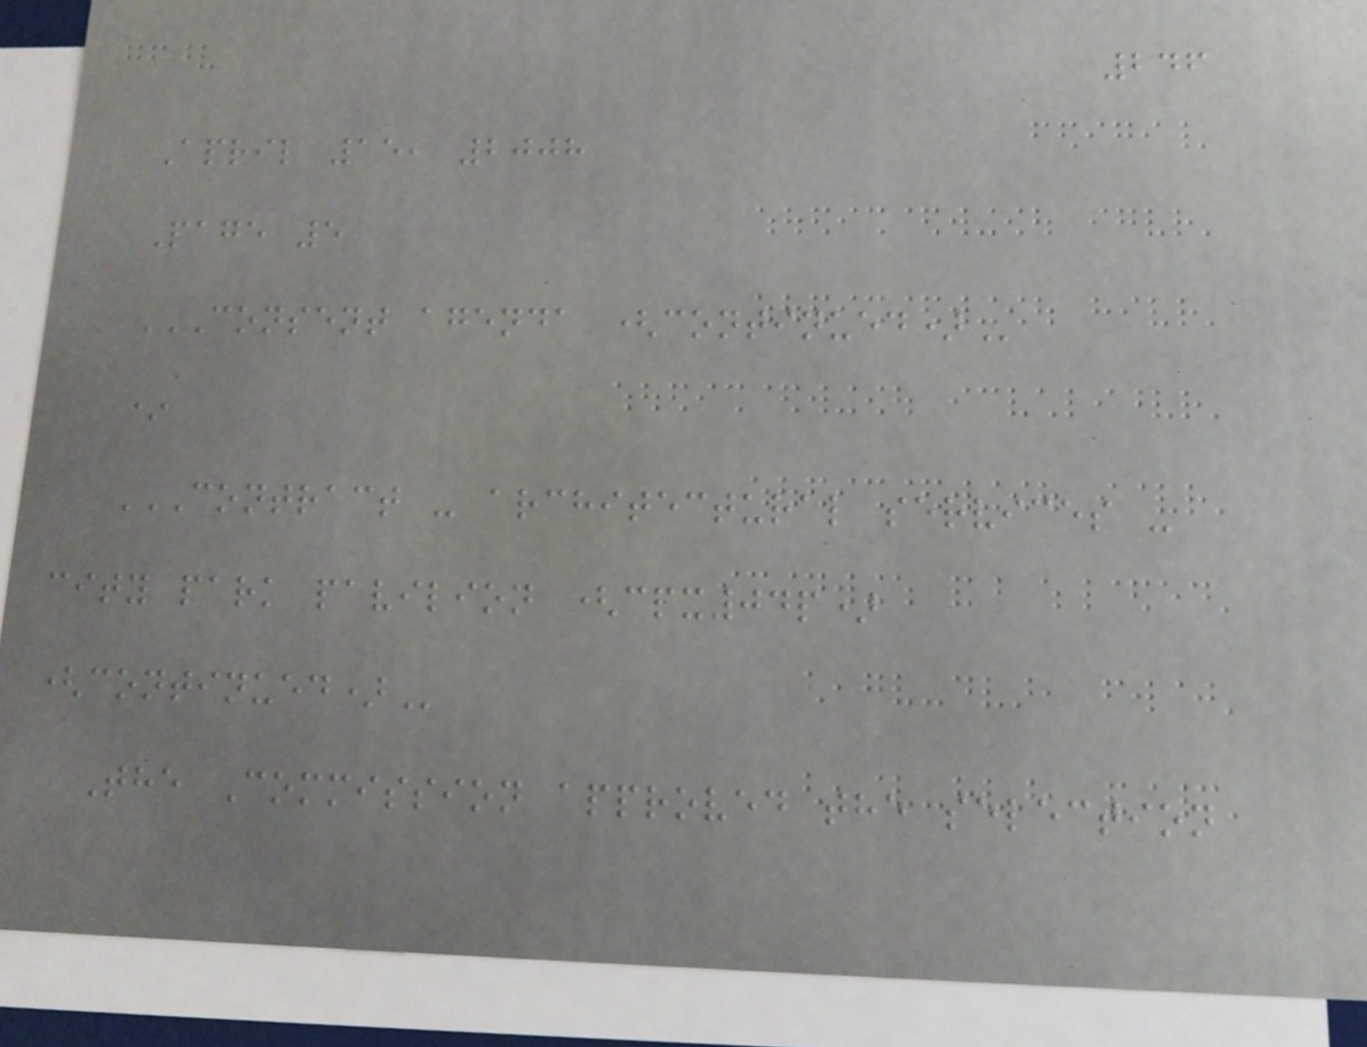246
April 15, 2008
Page 5
CONSENT AGENDA (CONTINUED)
*
CONTRACT - ARCHITECTURAL SERVICES -
CITY PARK PAVILION (CPX04P)
(CONTINUED)
The Commission approved the selection
